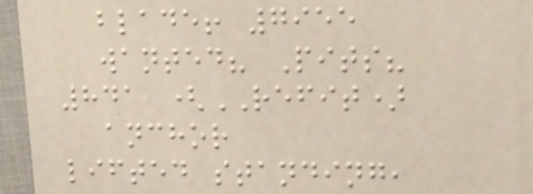blade! 7955
wanted? Pits?
841 (REFIT)
anchor
lifted standing,
